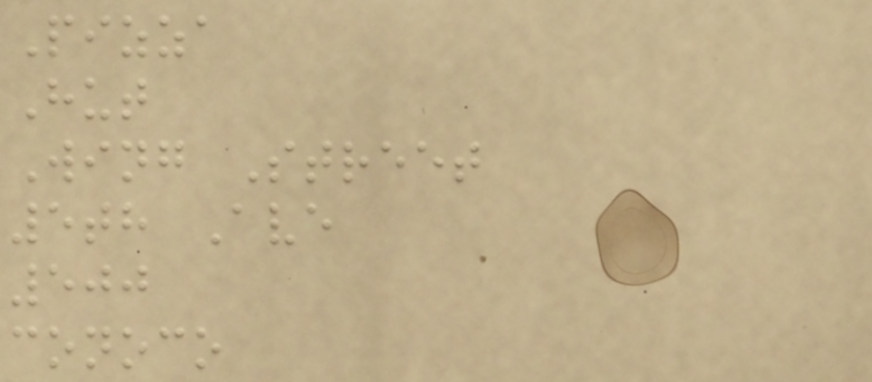Pizza
Hut
Wing Street
5th Ave
500
conoco
